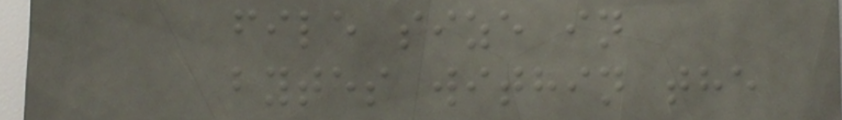file size in
bytes within the
